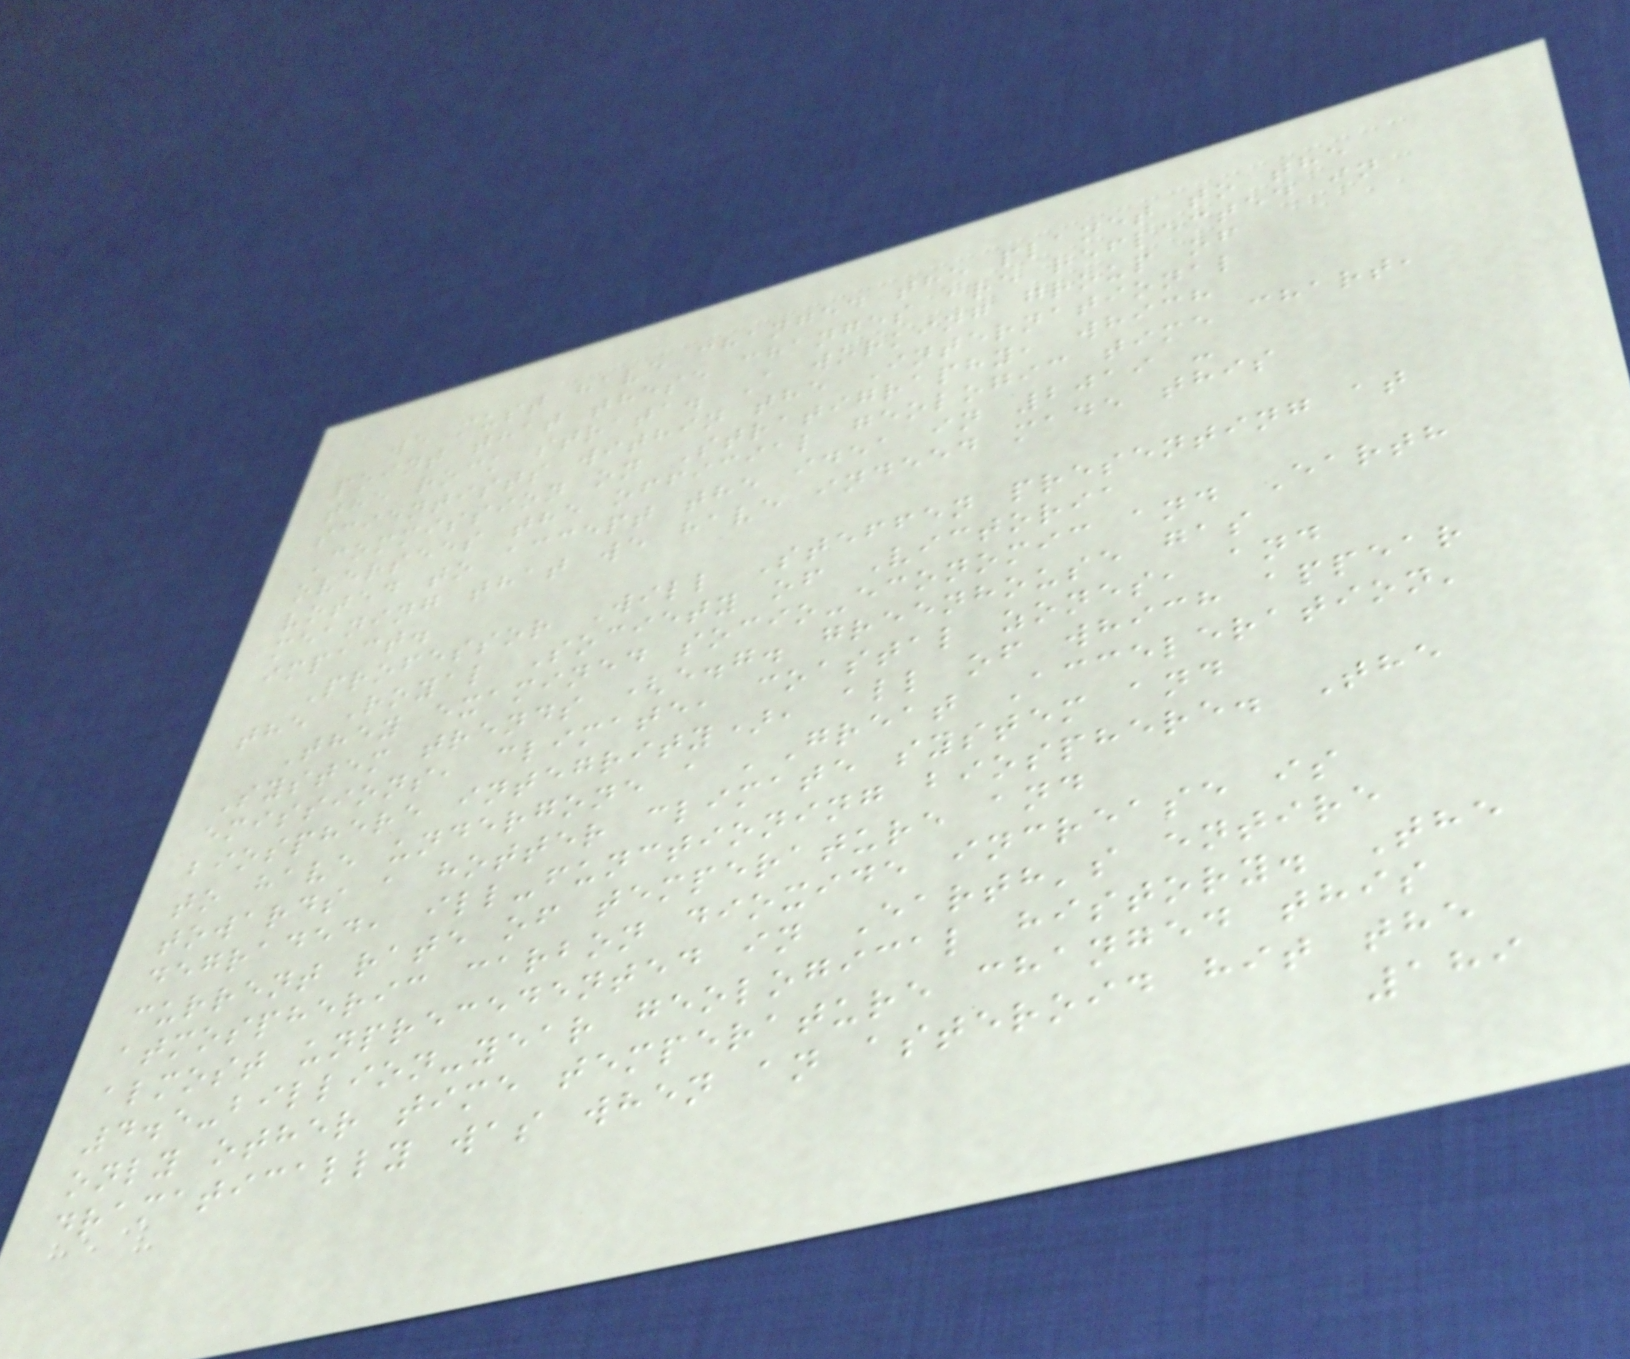we must have changed the planet to the
point that these changes are reflected in
the rock strata. A working group of
scientists within the International
Commission on Stratigraphy, which
oversees the official geologic time chart,
voted to accept the idea in 2019 -
meaning that we have indeed made this
impact.
Professor Will Steffen presenting at
the Royal Society of Victoria
They examined socio-economic and Earth
System trends (e.g. greenhouse gas
emissions, climate, coastal zones, and
biosphere integrity), all of which appear
to have undergone a 'Great Acceleration'
towards a hotter climate system and
degraded, ill-functioning biosphere. The
current rate of temperature and
atmospheric carbon dioxide increase is
almost unprecedented in Earth's entire
4.5-billion-year geological history. The
only other time temperature changed this
dramatically was when an asteroid hit the
189
